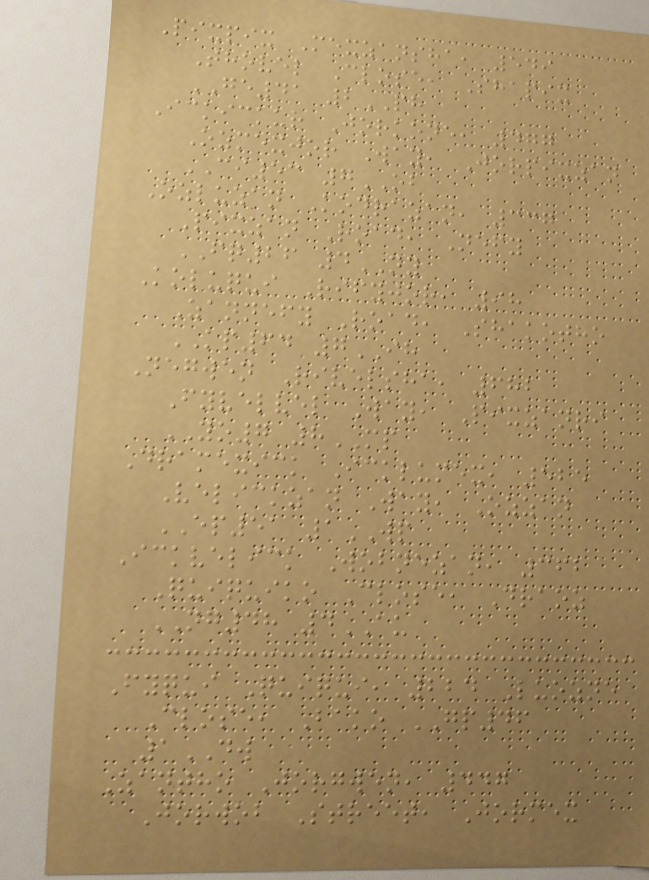Pixpix Mexzansha, 549
Thovel Close, Shapix
GE41 2PH
Ickickur Jorkone, 477
Ozmexjor Way, Jorpixzan
CI53 7OB
Ozluzan Kodrazan, 337
Pixzan Road, Nefy
FQ26 4NY
Koluqui Rifyjor, 98
Zannefy Road, Shakotho
KP64 7IH
Negwen Rivelsha, 682
Fyvelvel Way, Pixzanri
YO7 8MP
Dramexick Icklumex, 525
Velickzan Way, Ozzan
EP51 1WP
Ickvelick Wobnezan, 362
Quiquiko Close, Draoz
NG48 4AU
Fyqui Quiqui, 224 Luozne
Close, Bako GP46
1DW
Zantho Jorgwen, 447
Jorwob Street, Jormex
